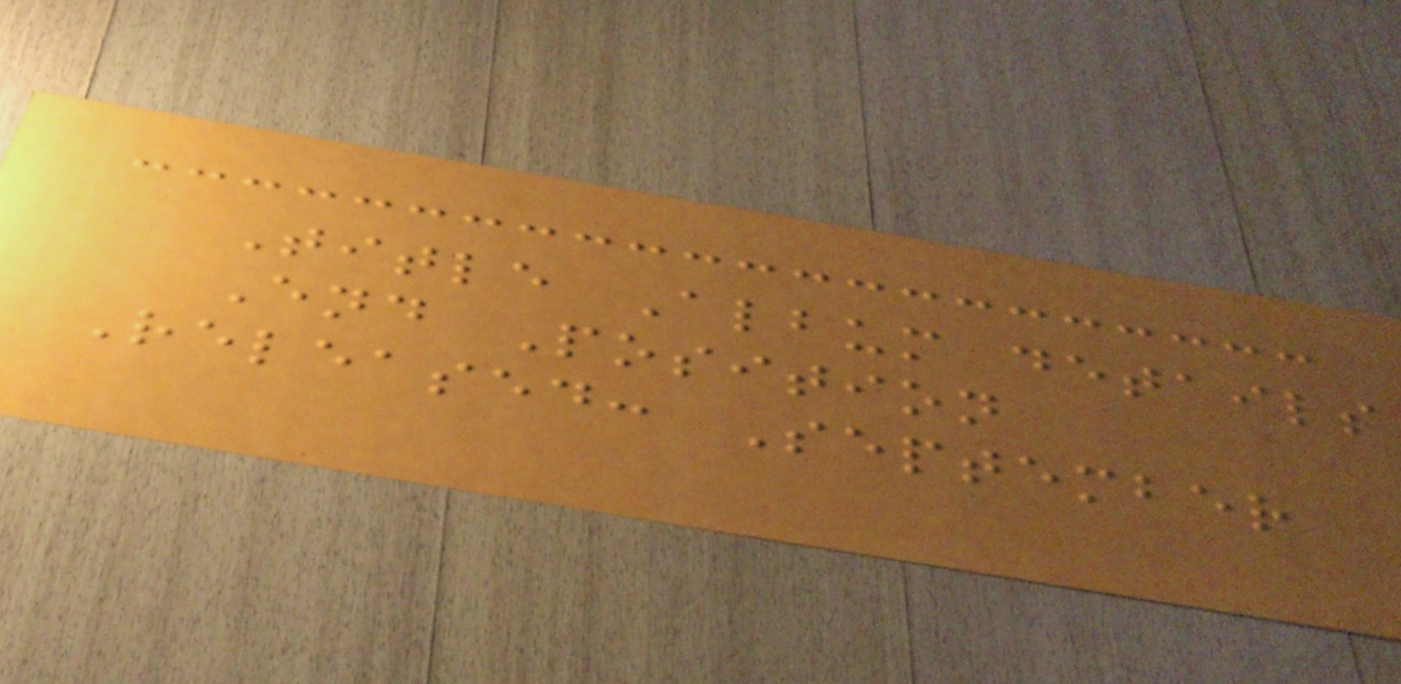Title Album details
End Position
Released: September
